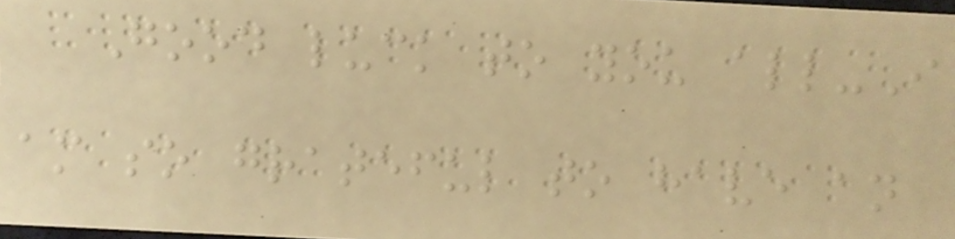Good luck to you all-I
am so grateful to have an
